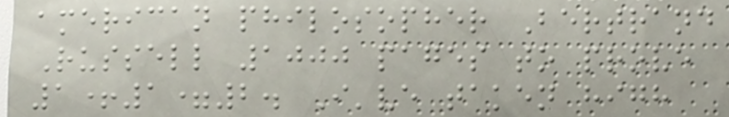american philosopher Bertrand
Russell 1000 pages to prove
1+1=2. I've taken high
